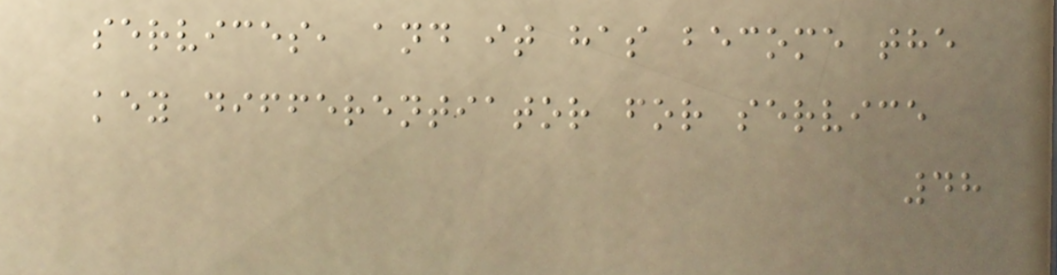services, and it has become the
key differentiator for service
48
